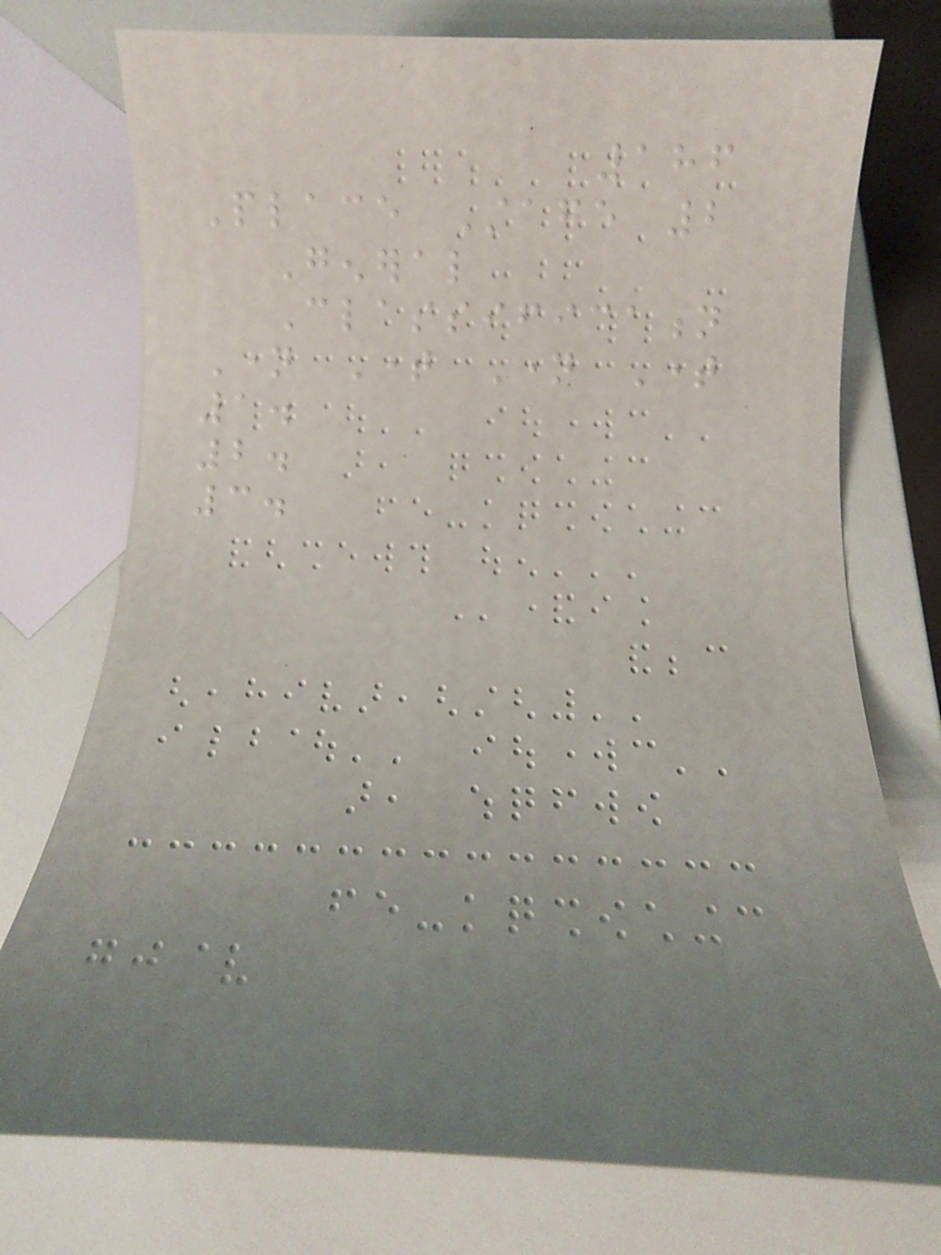186
Place Stage 2
General
Classification
Name Time Name Time
1.
2.
3.
